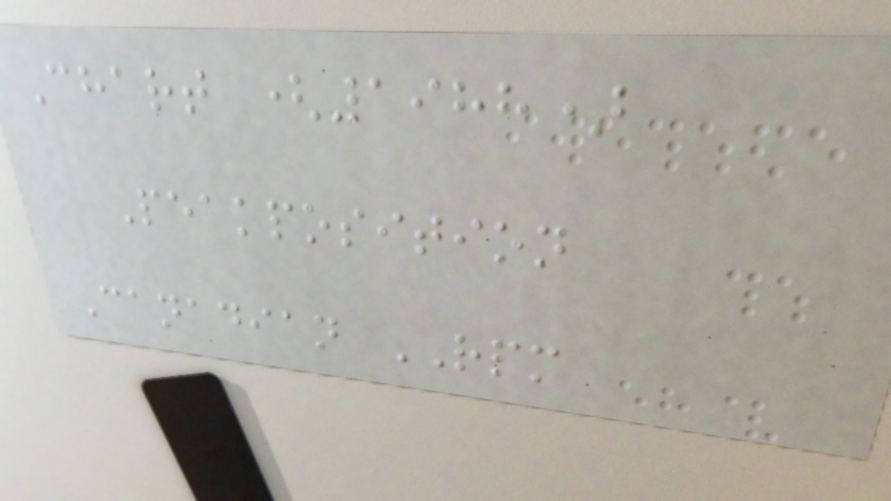Chart (1988)
Peakposition
Canadian RPM
